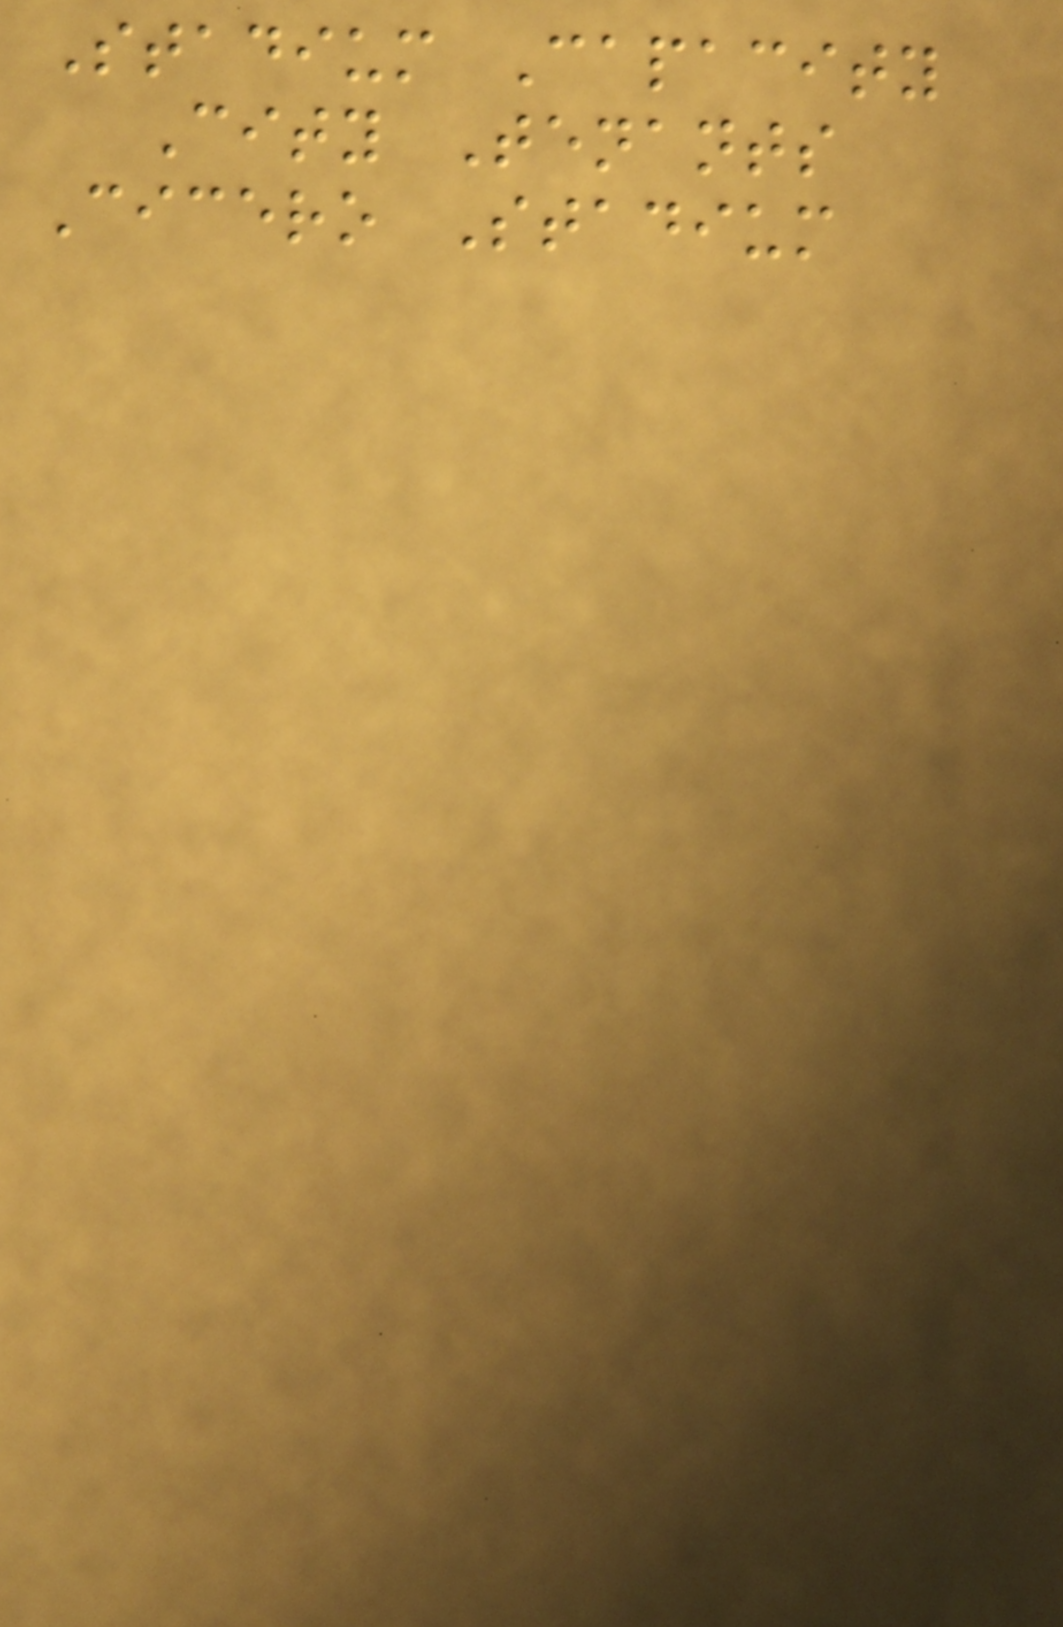Stadium Capacity
City Tenants
Cicero Stadium
